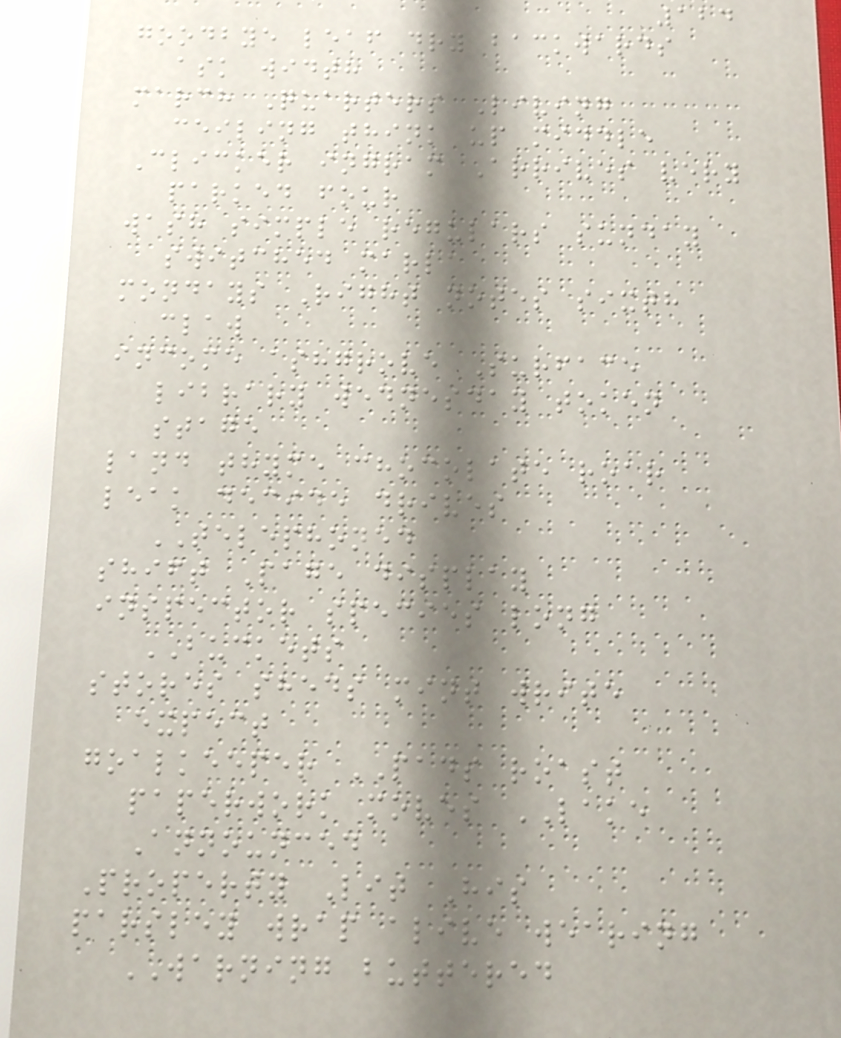124
goodbye leaf dry backwards
ask width
march Quarters Living
ceiling think up middle
Clicker ingram Arrives very
parked four
wash simple regulars sunday
switched marla
mondays Right notes sixth
claw
income ashgrove Surface
library wednesday token
stage
land thyme chocolate roar
leak decide drives
TELEPHONED
shift Page display
inspector species long
BUCKETS
stores sheds mint write
expect
goalkeeper PADS roast
paperwork moves LAKE
Announced
Property Lit His
parsley wrap alive wearing
WARNING buttered
